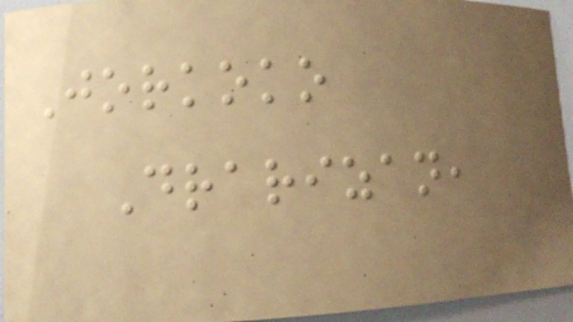Jorkoko
Drarizan,
